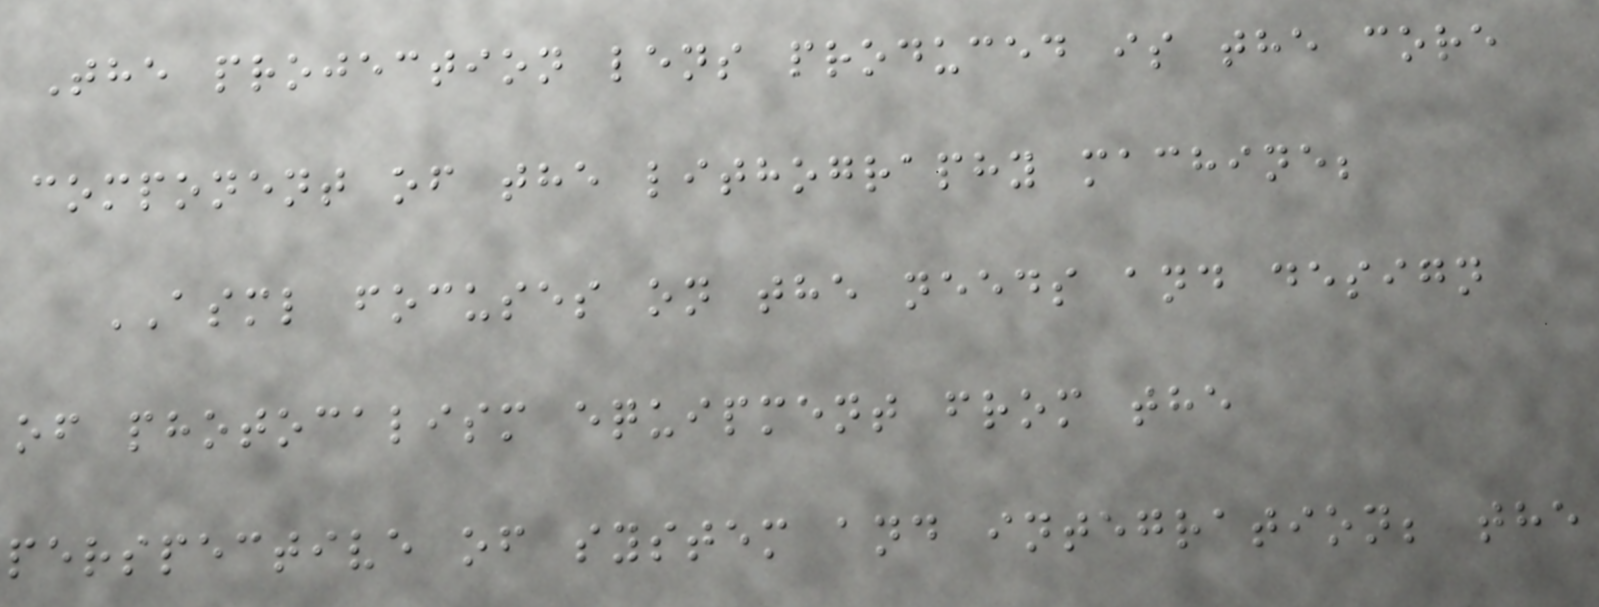The projection lens produced is the core
component of the lithography machine;
ASML focuses on the needs and design
of photocalism equipment from the
perspective of system and integration; the
